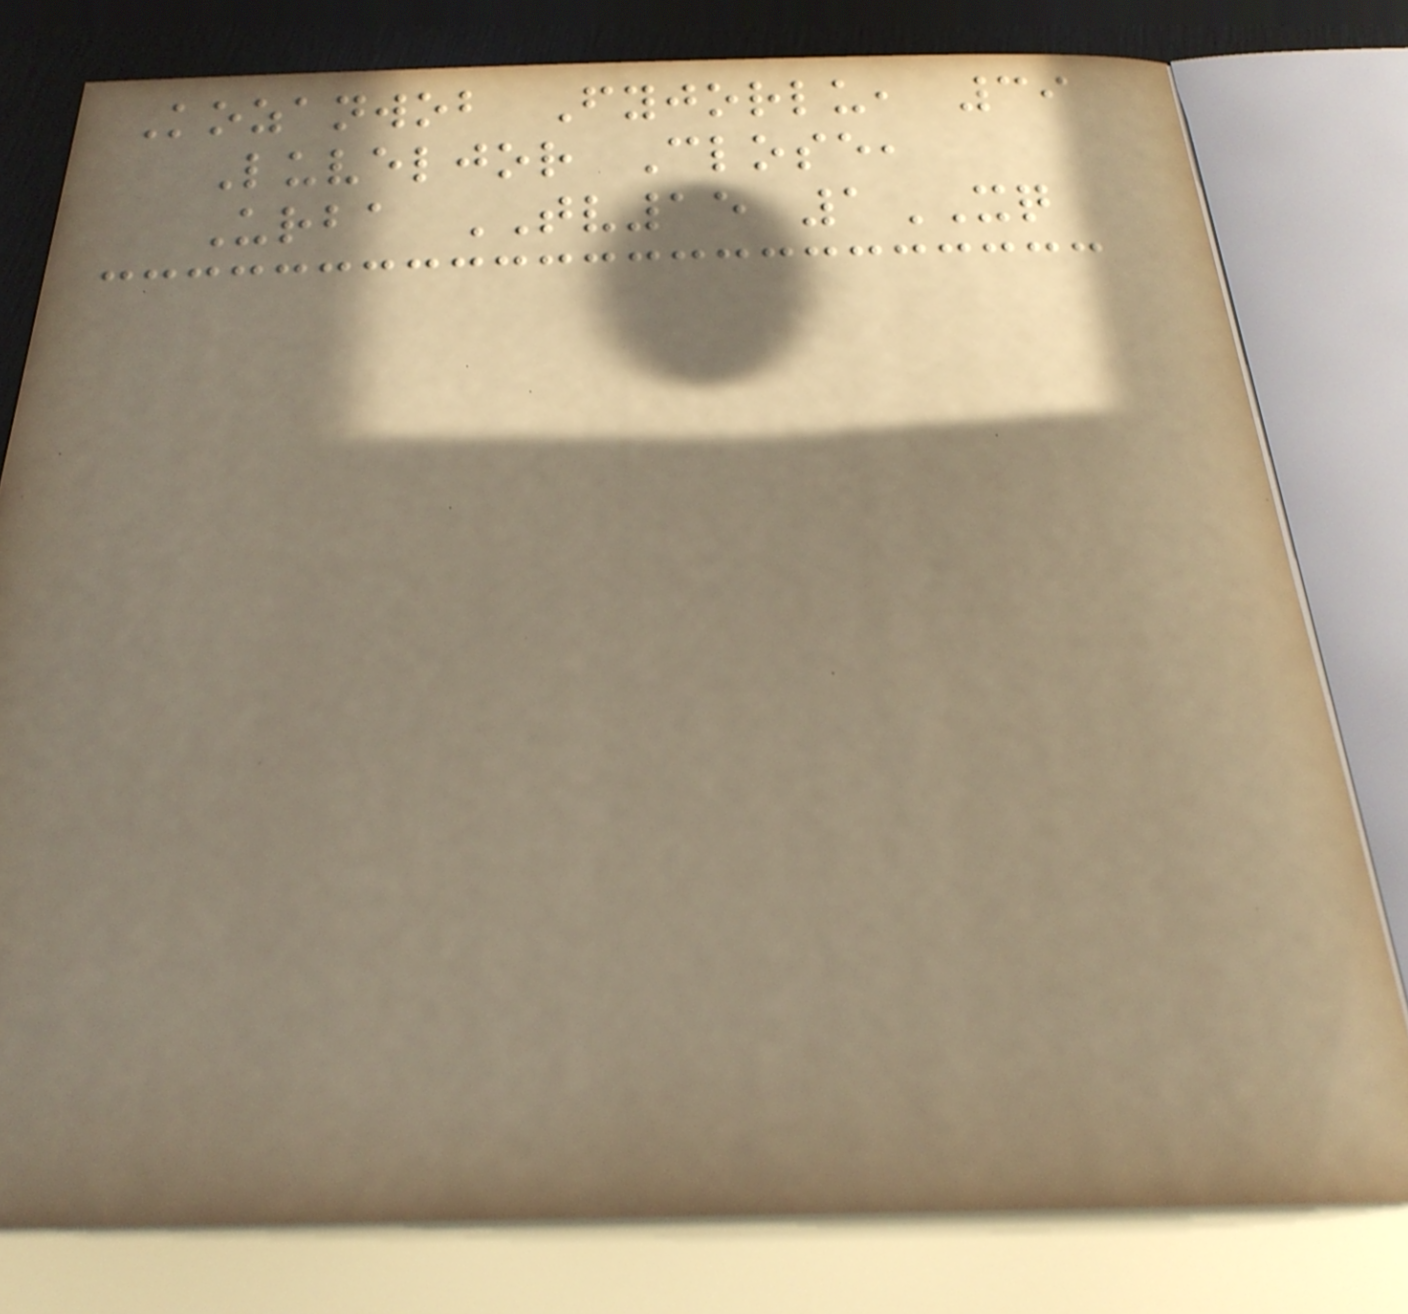Kozanwob Fyjorlu, 39
Luveljor Close,
Urba TV15 1XQ
